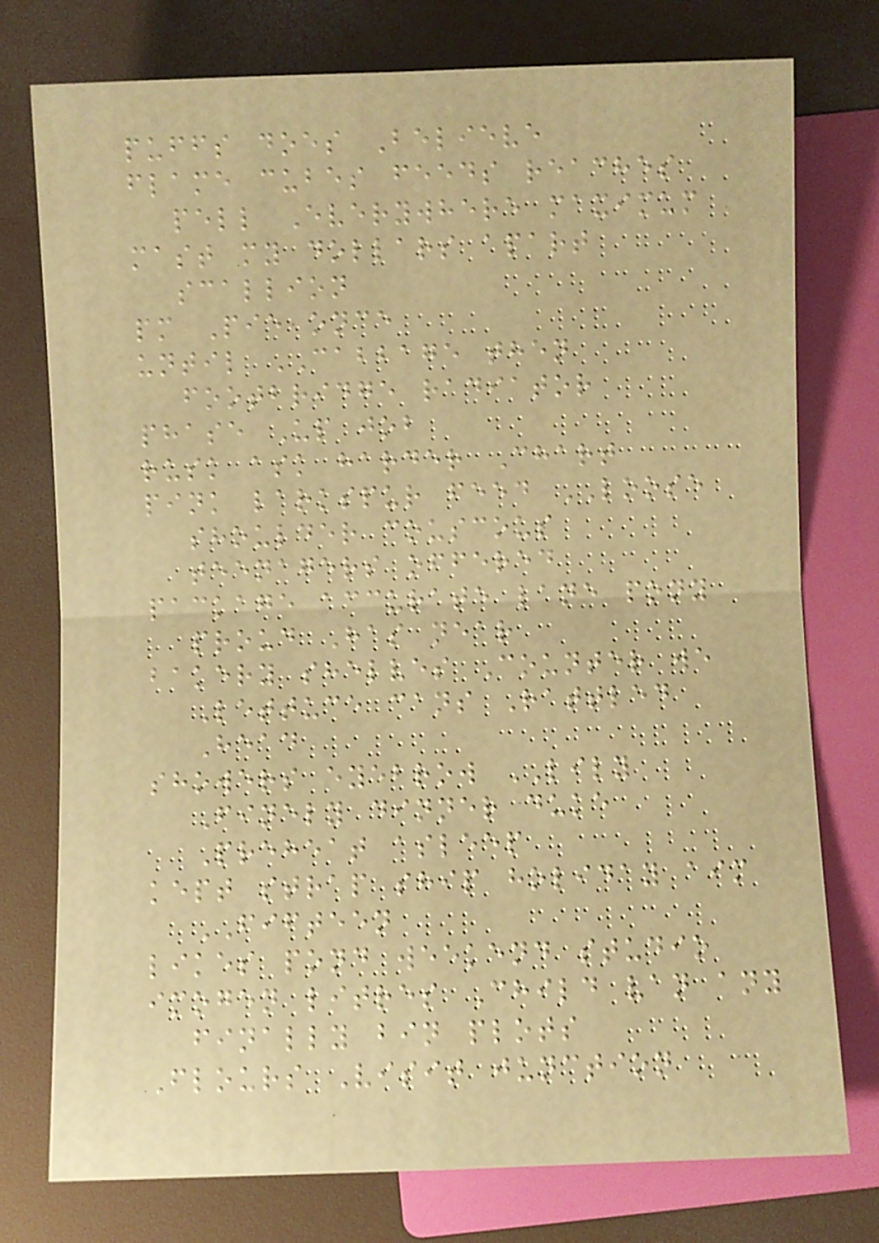puffs does Believe
flame cubes feeds reaches
pell Everywhere maximum
mast my dollars apart
scallion
pm Pie once
until CABBAGE then
footbridge radiator
phase Up job
rusk ask harder Chart
pink larkspur feed LOOSE
shoulder couscous
teenagers offered
package accurate lane pony
proud Has near
bakery shelves Counter we
Lettuce cans Rattled
Head
showers eyebrow LILY
Finely dinner duke
Preheat asleep
kept strap ship holiday aim
FIFTEEN
likes pond weekend studio
imogen litres Child van any
finally bin plots
Flours Visit junction
